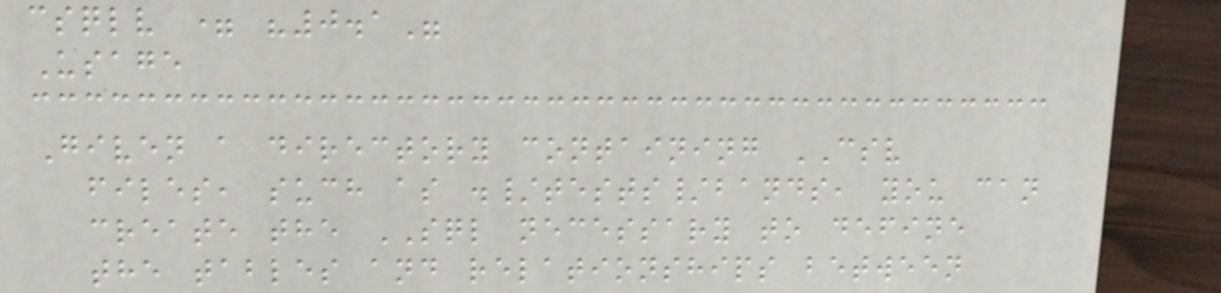csqlv = "0.1"
Usage
Given a directory containing CSV
files, such as ./tests/bands, you can
create the SQL necessary to define
the tables and relationships between
